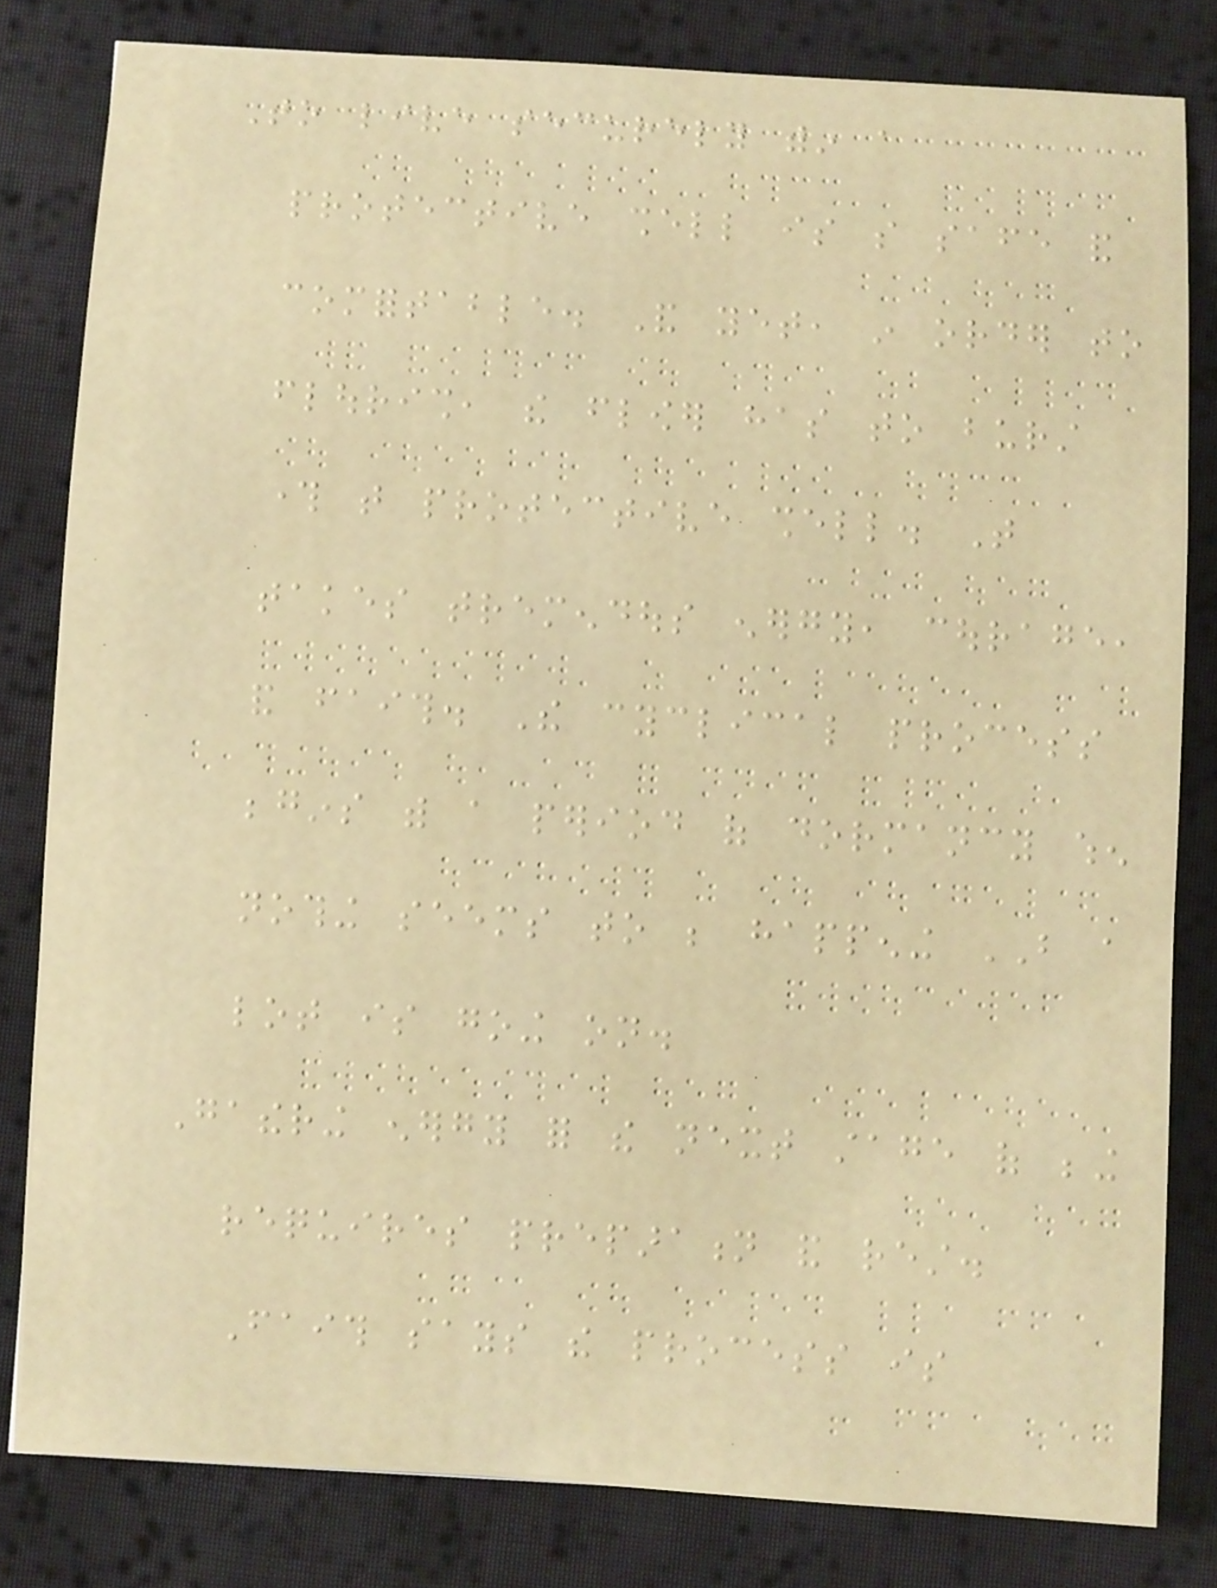To live securely within a
protective shell is so safe and
comfortable. And yet, in order to
flourish, the flower has to burst
through that protective shell. That
takes tremendous energy, courage,
and faith. The cyclical process
begins with a period of dormancy when
nothing seems to be happening BUT a
lot is going on.
Gathering energy for the next stage of being
requires preparation and rest.
Faith says the process is
